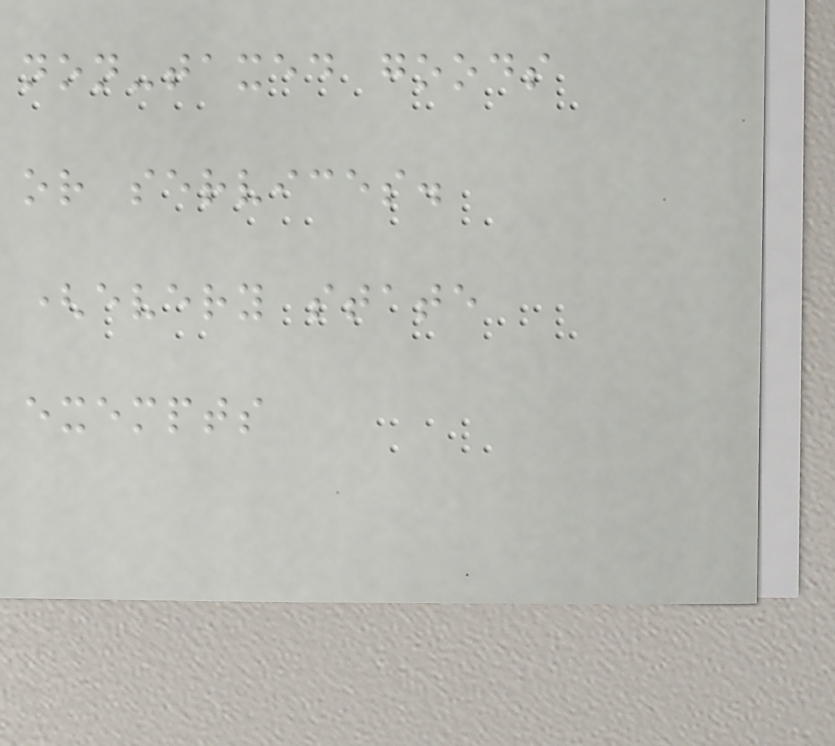non-taxed goods
or services.
(every state
exempts
